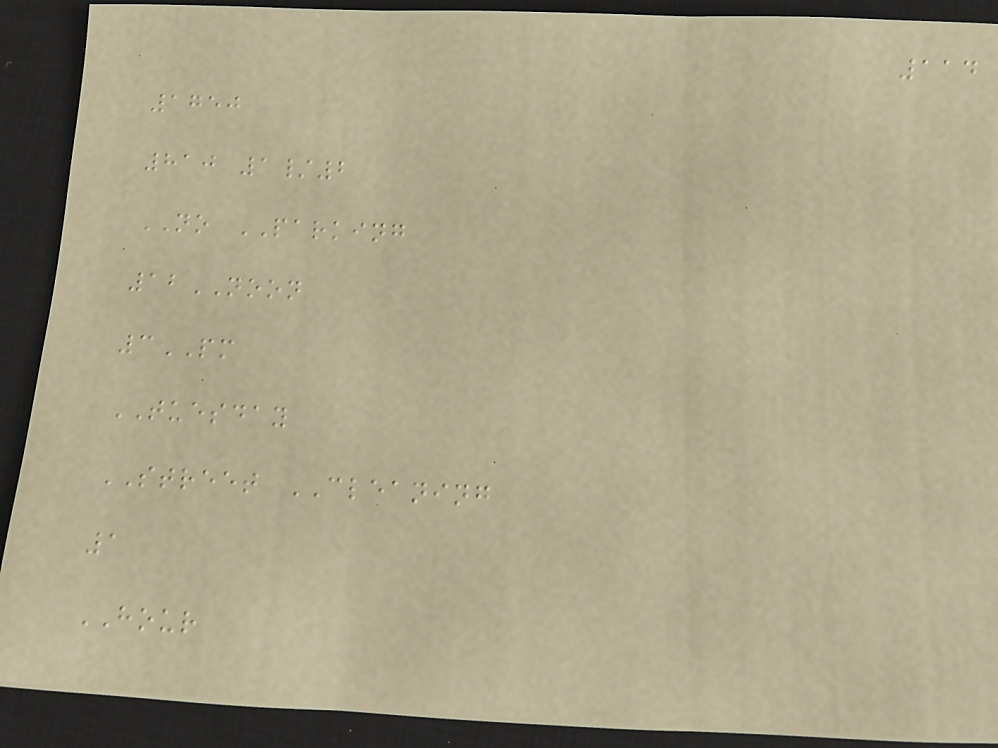114
1750
810 1/2
NO PARKING
12NOON
3PM
TUESDAY
STREET CLEANING
1
HOUR
